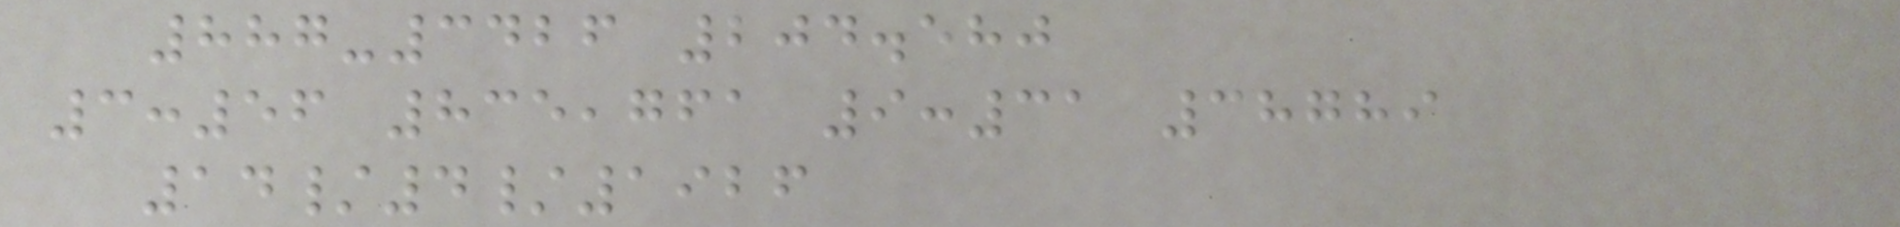887-3426 204.580
3:56 835,761 9:31 38789
14/4/1926
